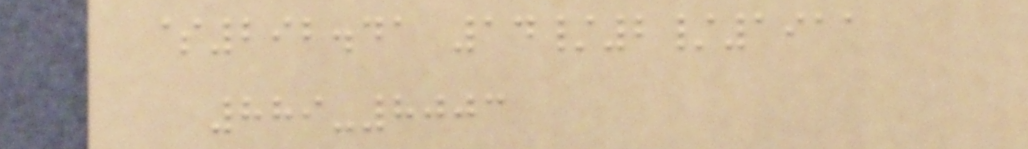$292.41 14/2/1911
889-8003
